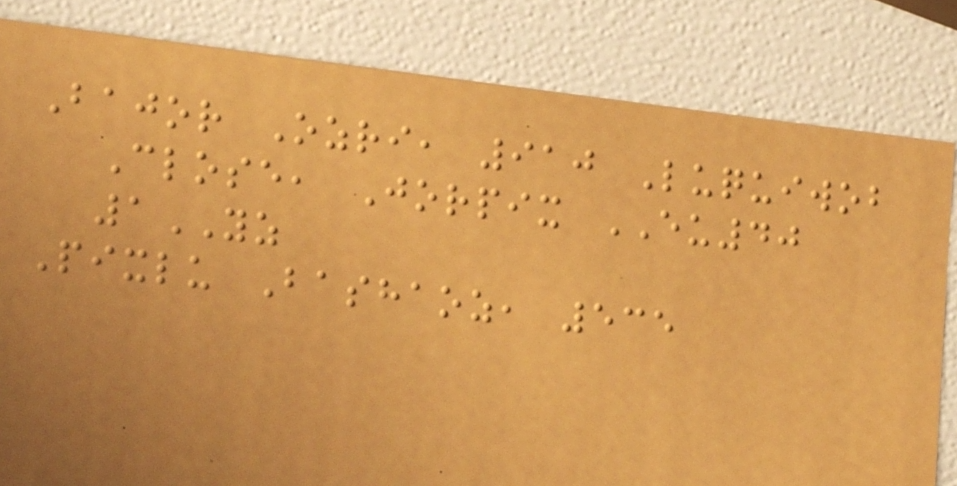Bajor Ozri, 910 Luquiwob
Close, Jorpix EU40
1YZ
Pixlu Bashaoz, 535
